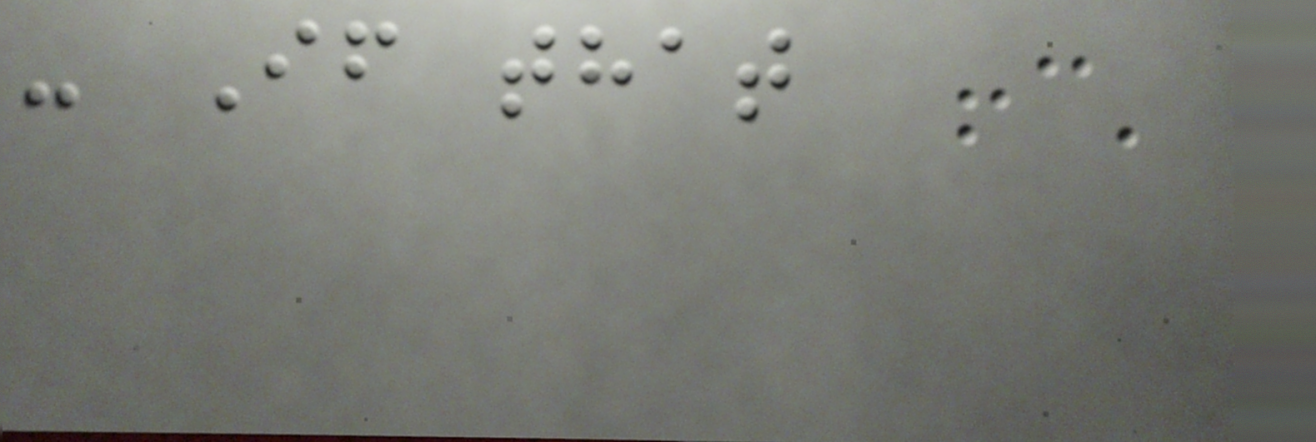- If that
